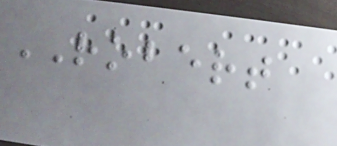ROBERT
